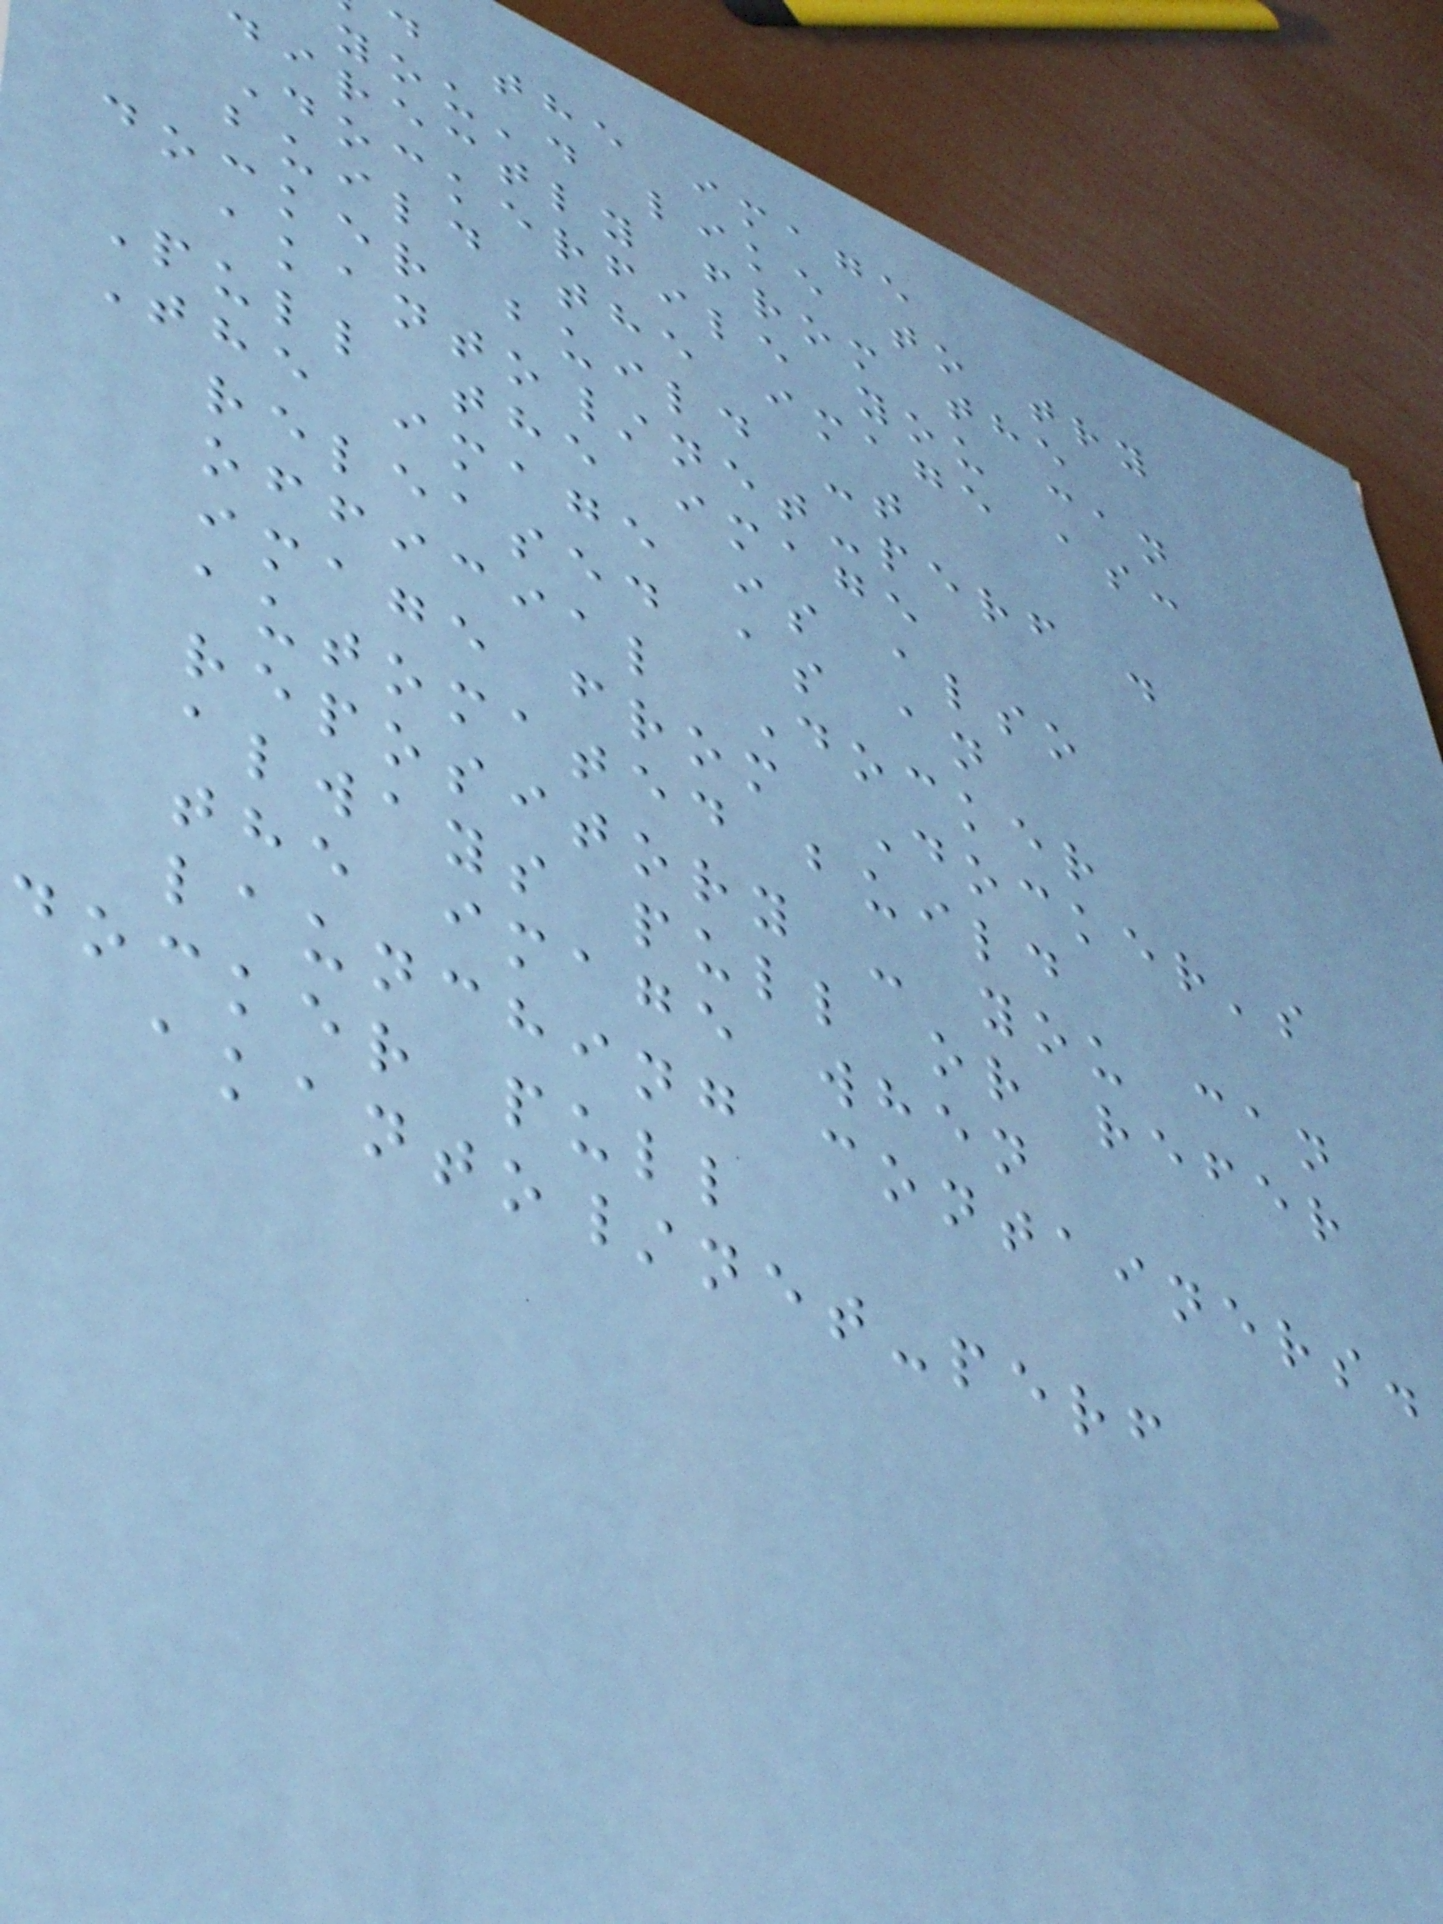d the image
you'd like to try
directly from the
Dockerfile you can
build the image as:
docker build -t
akanto/net-perf .
Pull the image
The image is also
released as an
official Docker
image from Docker's
automated build
repository - you can
always pull or refer
the image when
launching containers.
docker pull
akanto/net-perf
